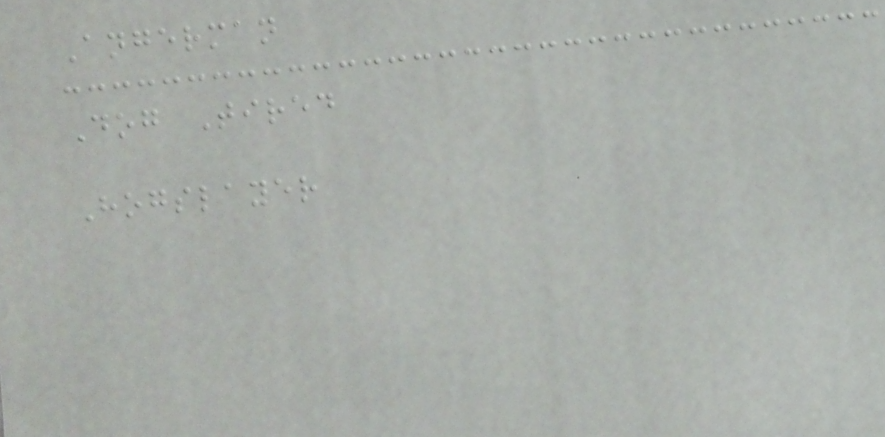Angerman
Dog Tired
Hogslayer
